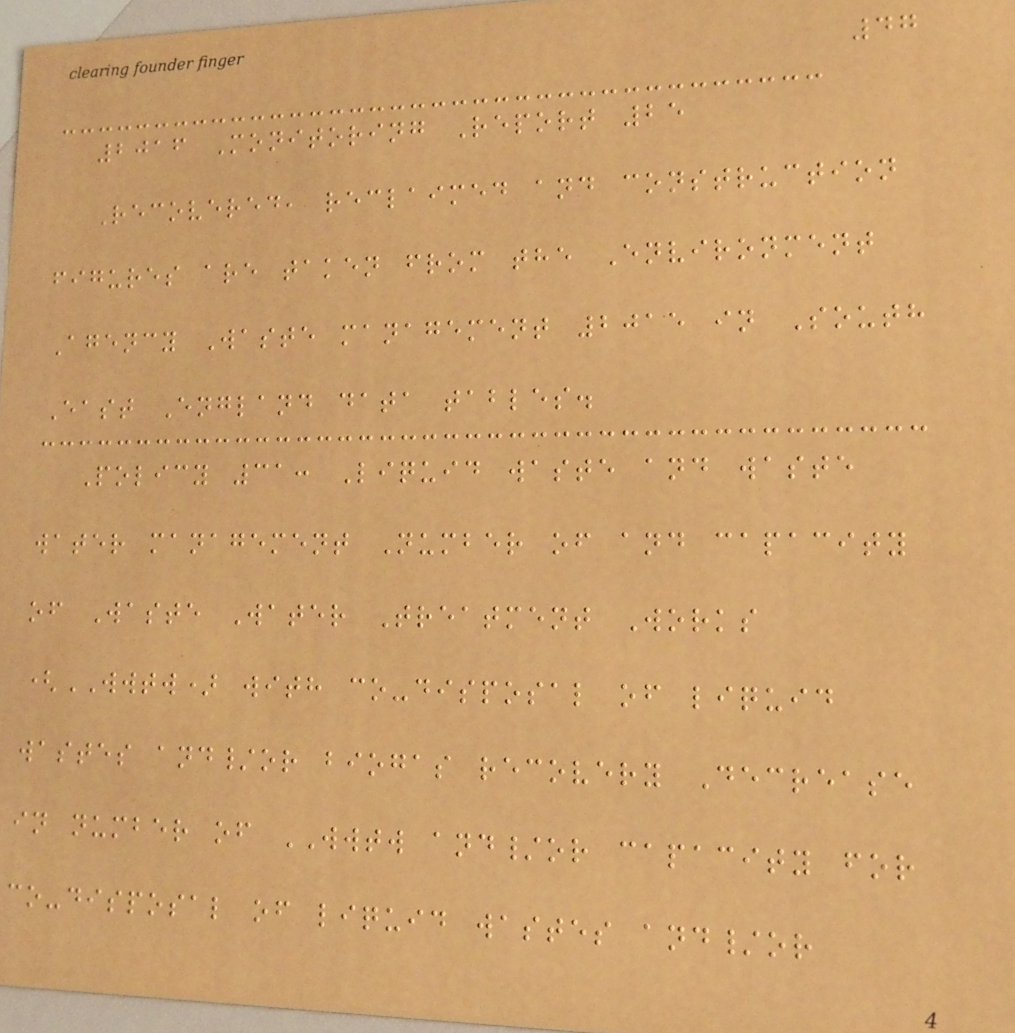47
2016 Monitoring Report 25
Recovered, reclaimed and construction
figures are taken from the Environment
Agency Waste management 2015 in South
East England data tables.
Policy 31: Liquid waste and waste
water management Number of and capacity
of Waste Water Treatment Works
(WWTW) with co-disposal of liquid
wastes and/or biogas recovery Decrease
in number of WWTW and/or capacity for
co-disposal of liquid wastes and/or
